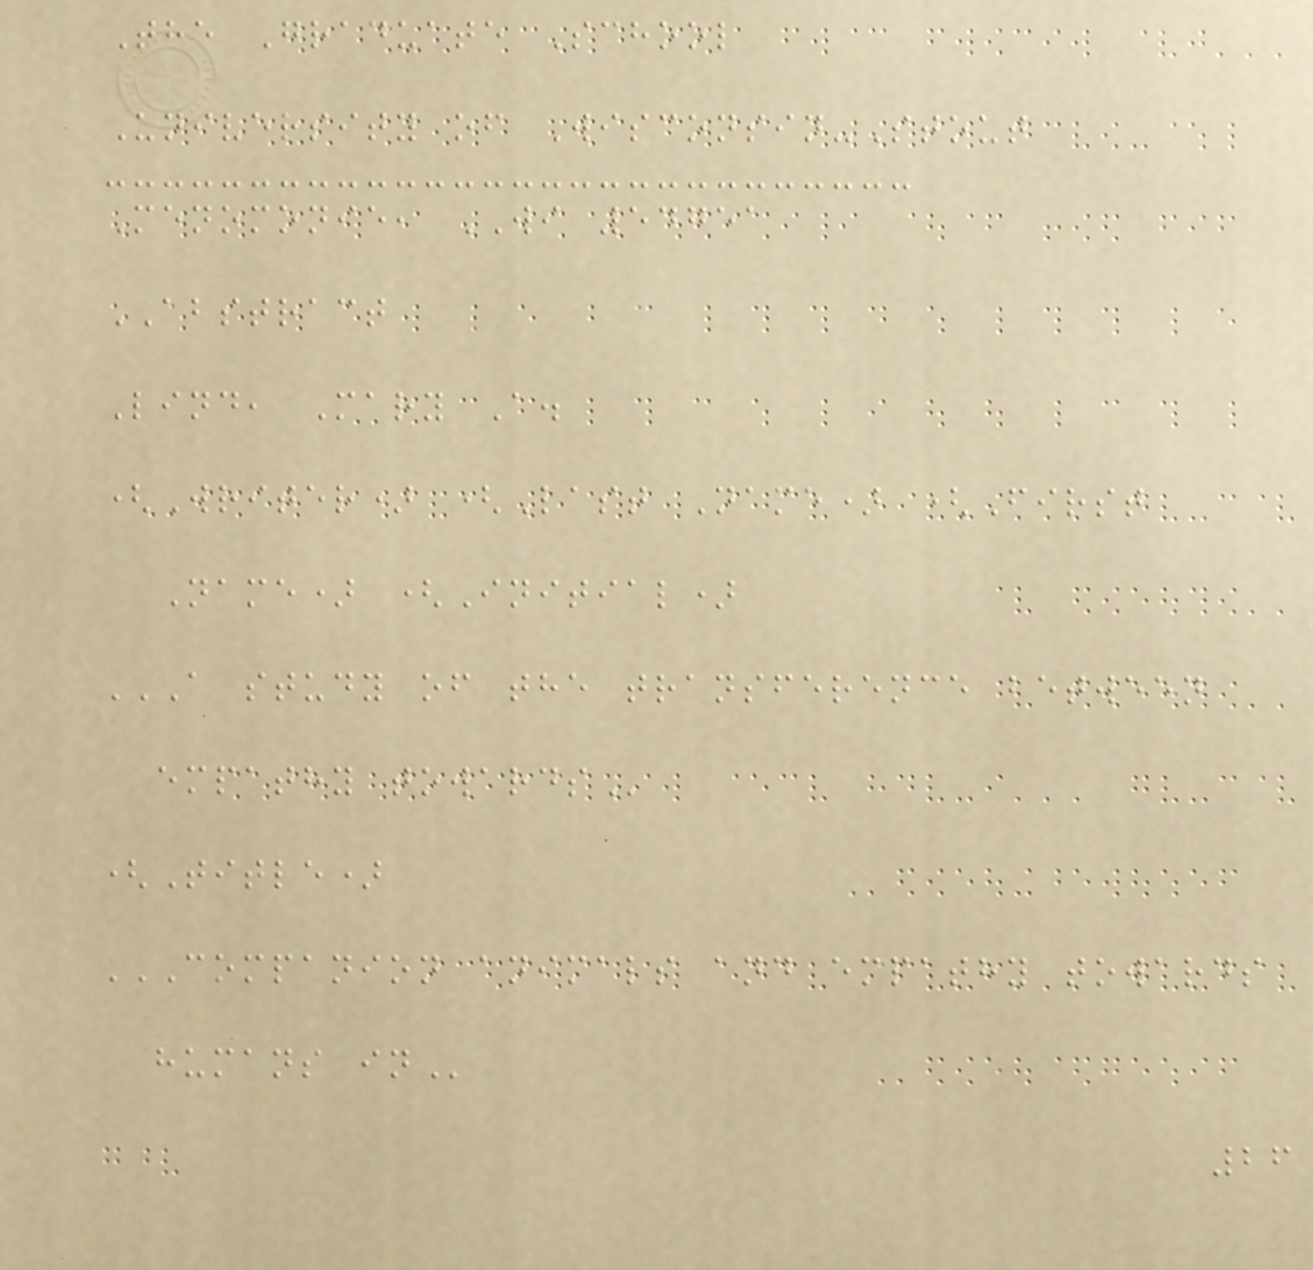The Graduate School
University of Wisconsin-Stout
Menomonie, WI 54751
ABSTRACT
Lind, Mary A.
(Writer) (Last Name) (First
Name) (Initial)
A STUDY OF THE TRANSFERENCE BETWEEN
EMPATHY TOWARDS
(Title)
COMPANION ANIMALS AND EMPATHY TOWARDS
HUMANS IN
26
